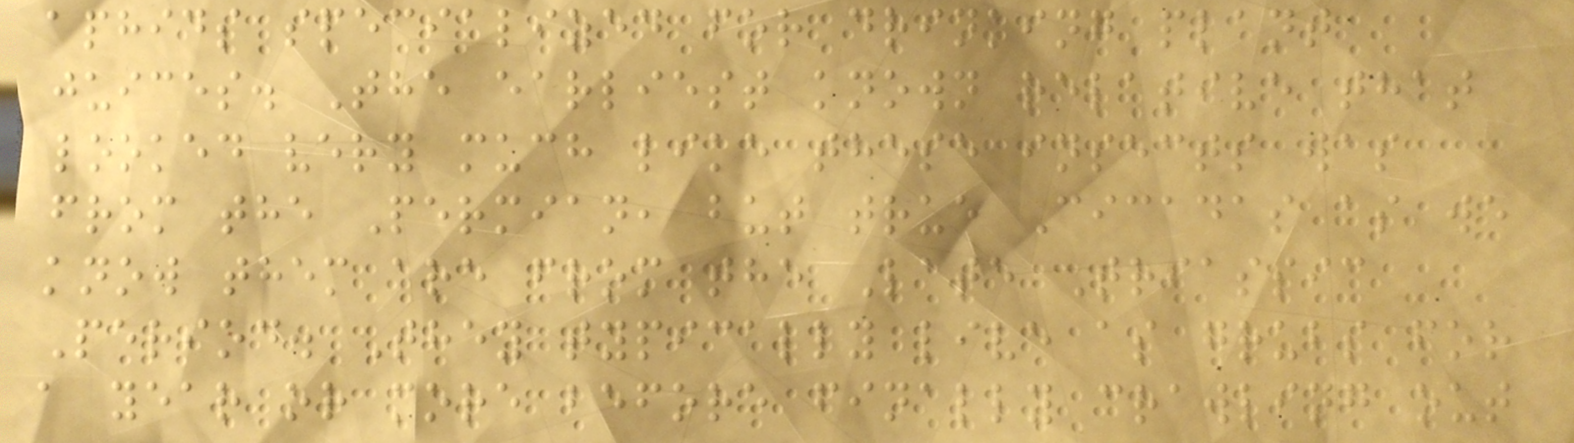aphids specialized for drinking plant
juices. The earliest known relative that
looked very much like these insects was
from the Permian, but true Cicadas as we
know them are from the Late Triassic
Period. They typically live as grubs for
a year or more before finally crawling out
